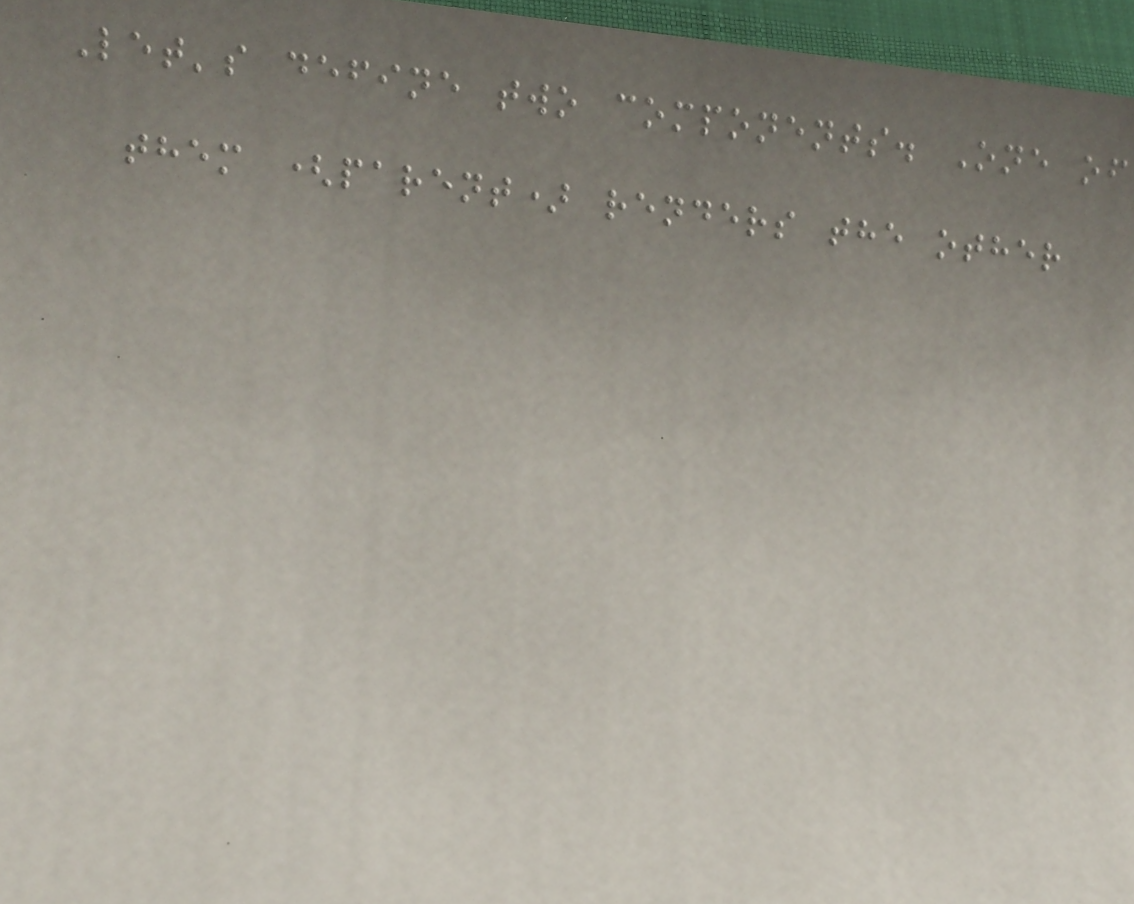Let's define two components. One of
them (parent) renders the other
